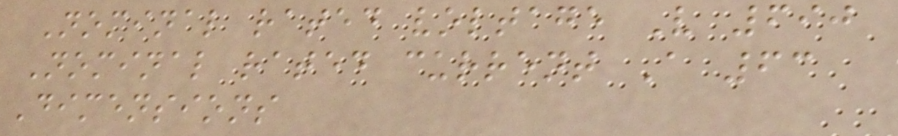Nominal rated voltage V 690
Nominal rated current A 63
Dimensions
